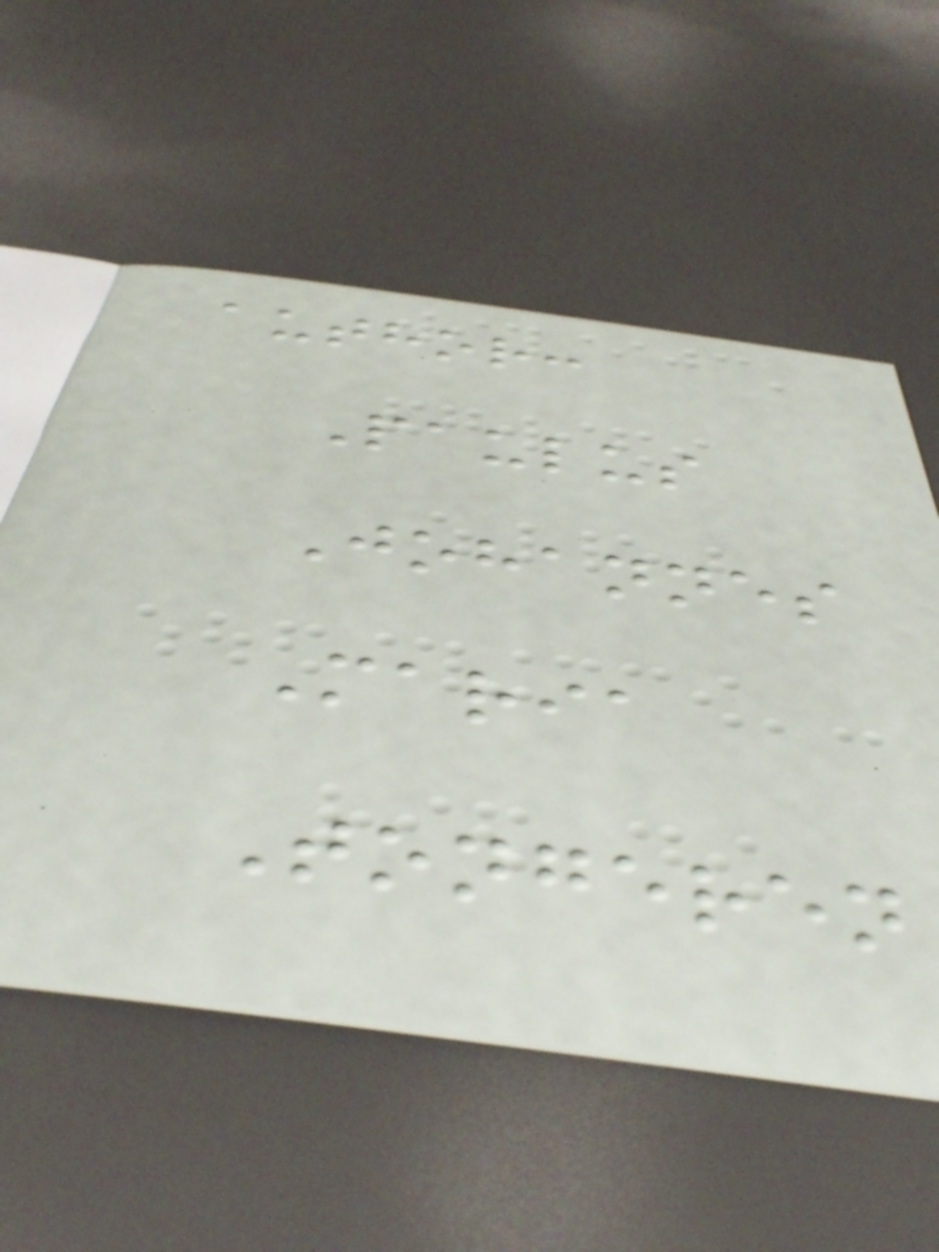author:
Paulus
Johannes
Maria
Tongeren
